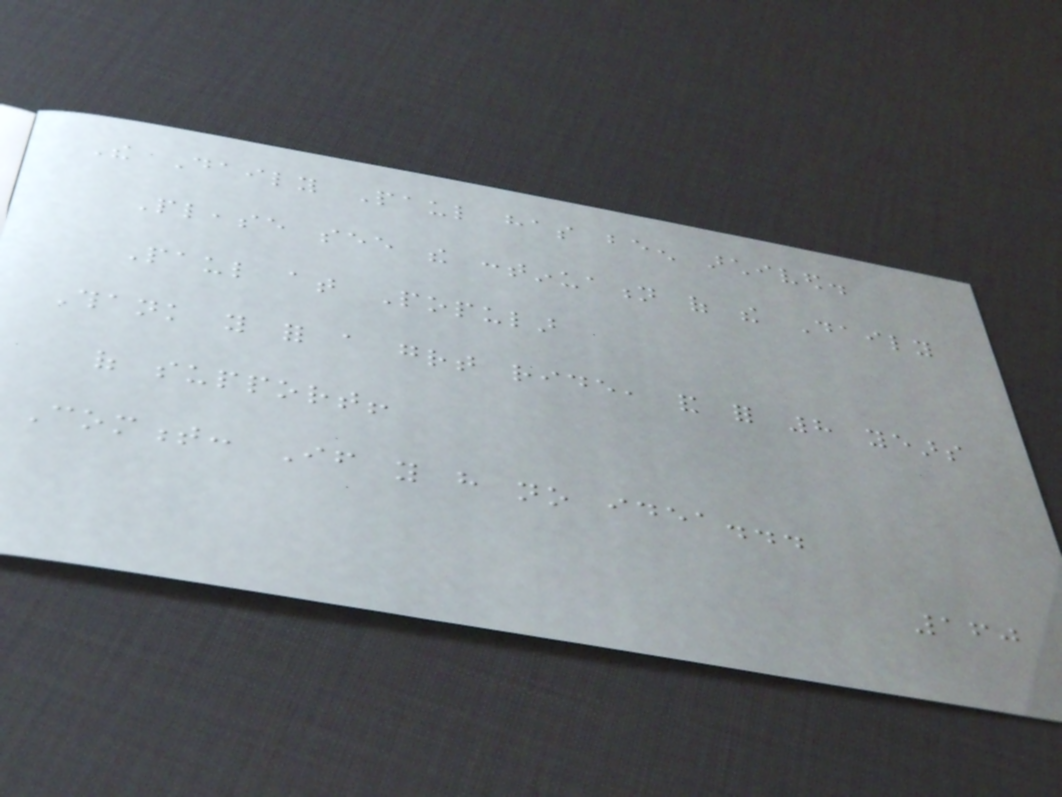The Daily Paul has been archived.
Please see the continuation of the Daily
Paul at Popular
Thank you for a great ride, and for 8 years
of support!
Comment: If you have no idea...
160
